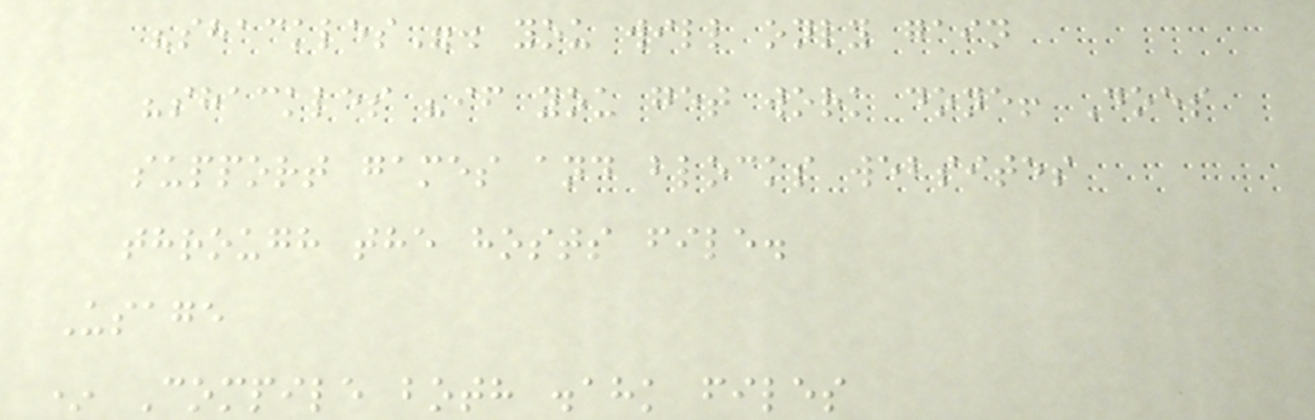"shackles". you will only gain
"shackles "if you get work done! Does
support games and blocks websites
through the hosts file.
Usage
* Compile both .ahk files
